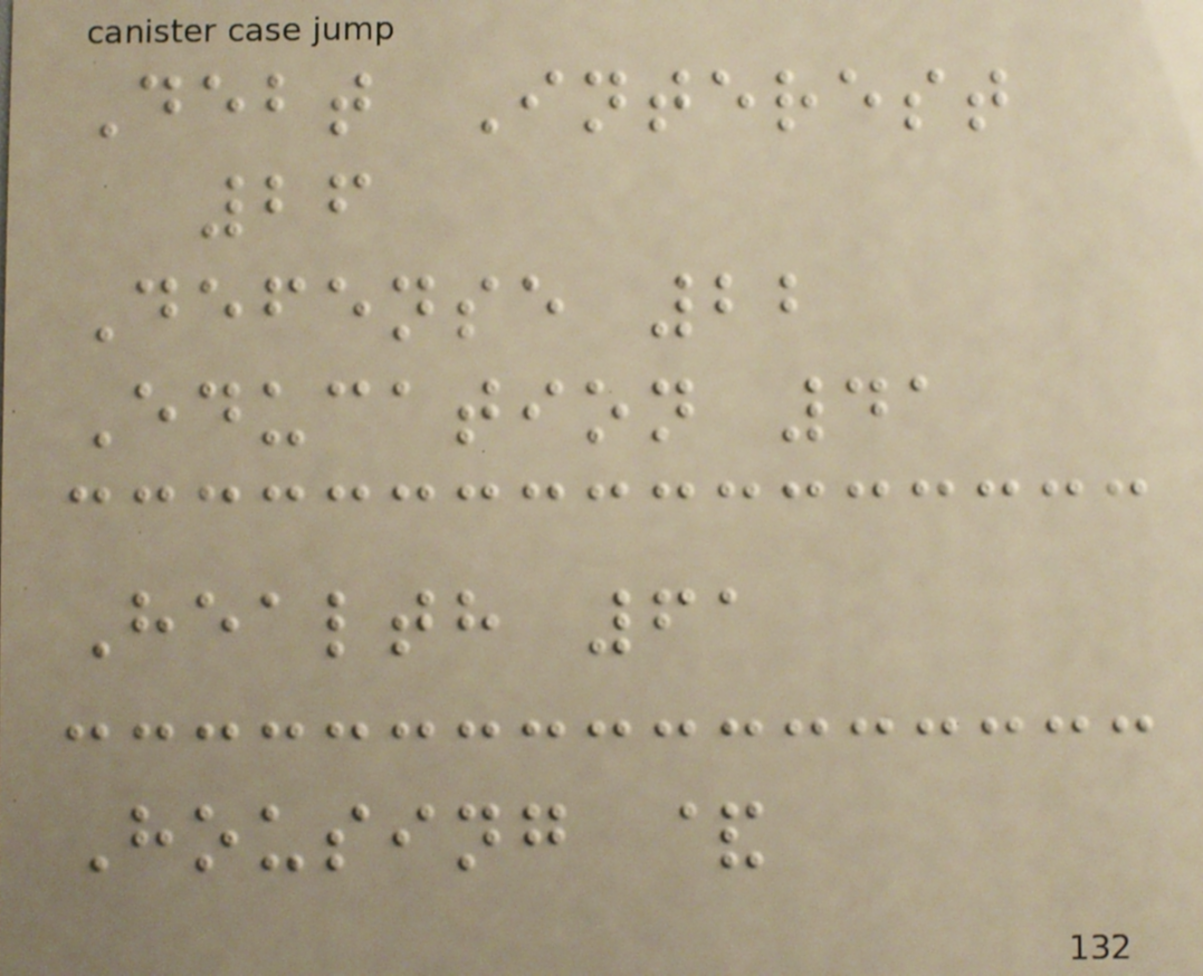Debt Interest
26
Defense 22
Education 41
Health 61
Housing &
